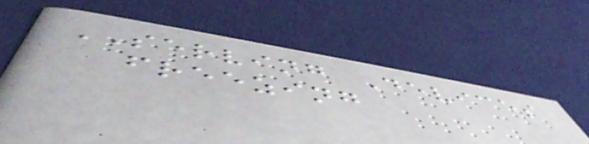SERVING Devices
freezing
